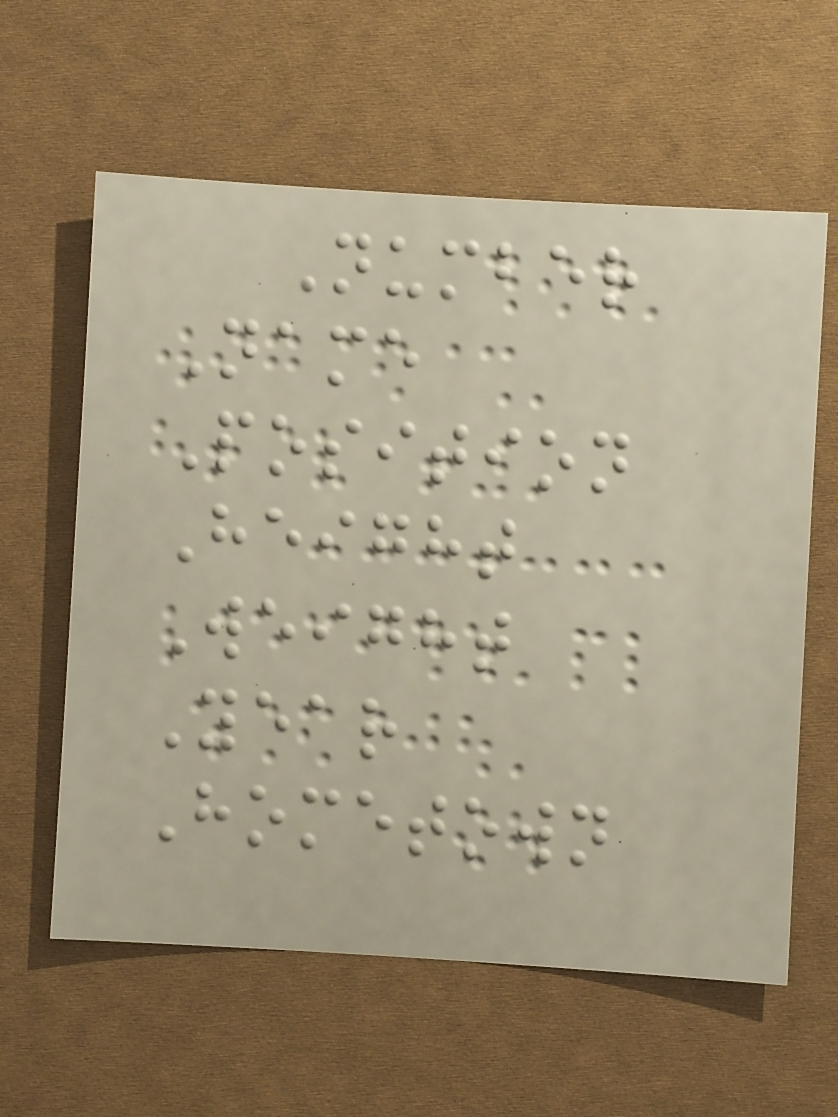Number
Name
Position
Height
Weight
Year
Hometown
